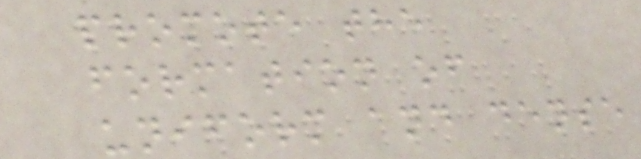promote the
formation of
uniform and dense
